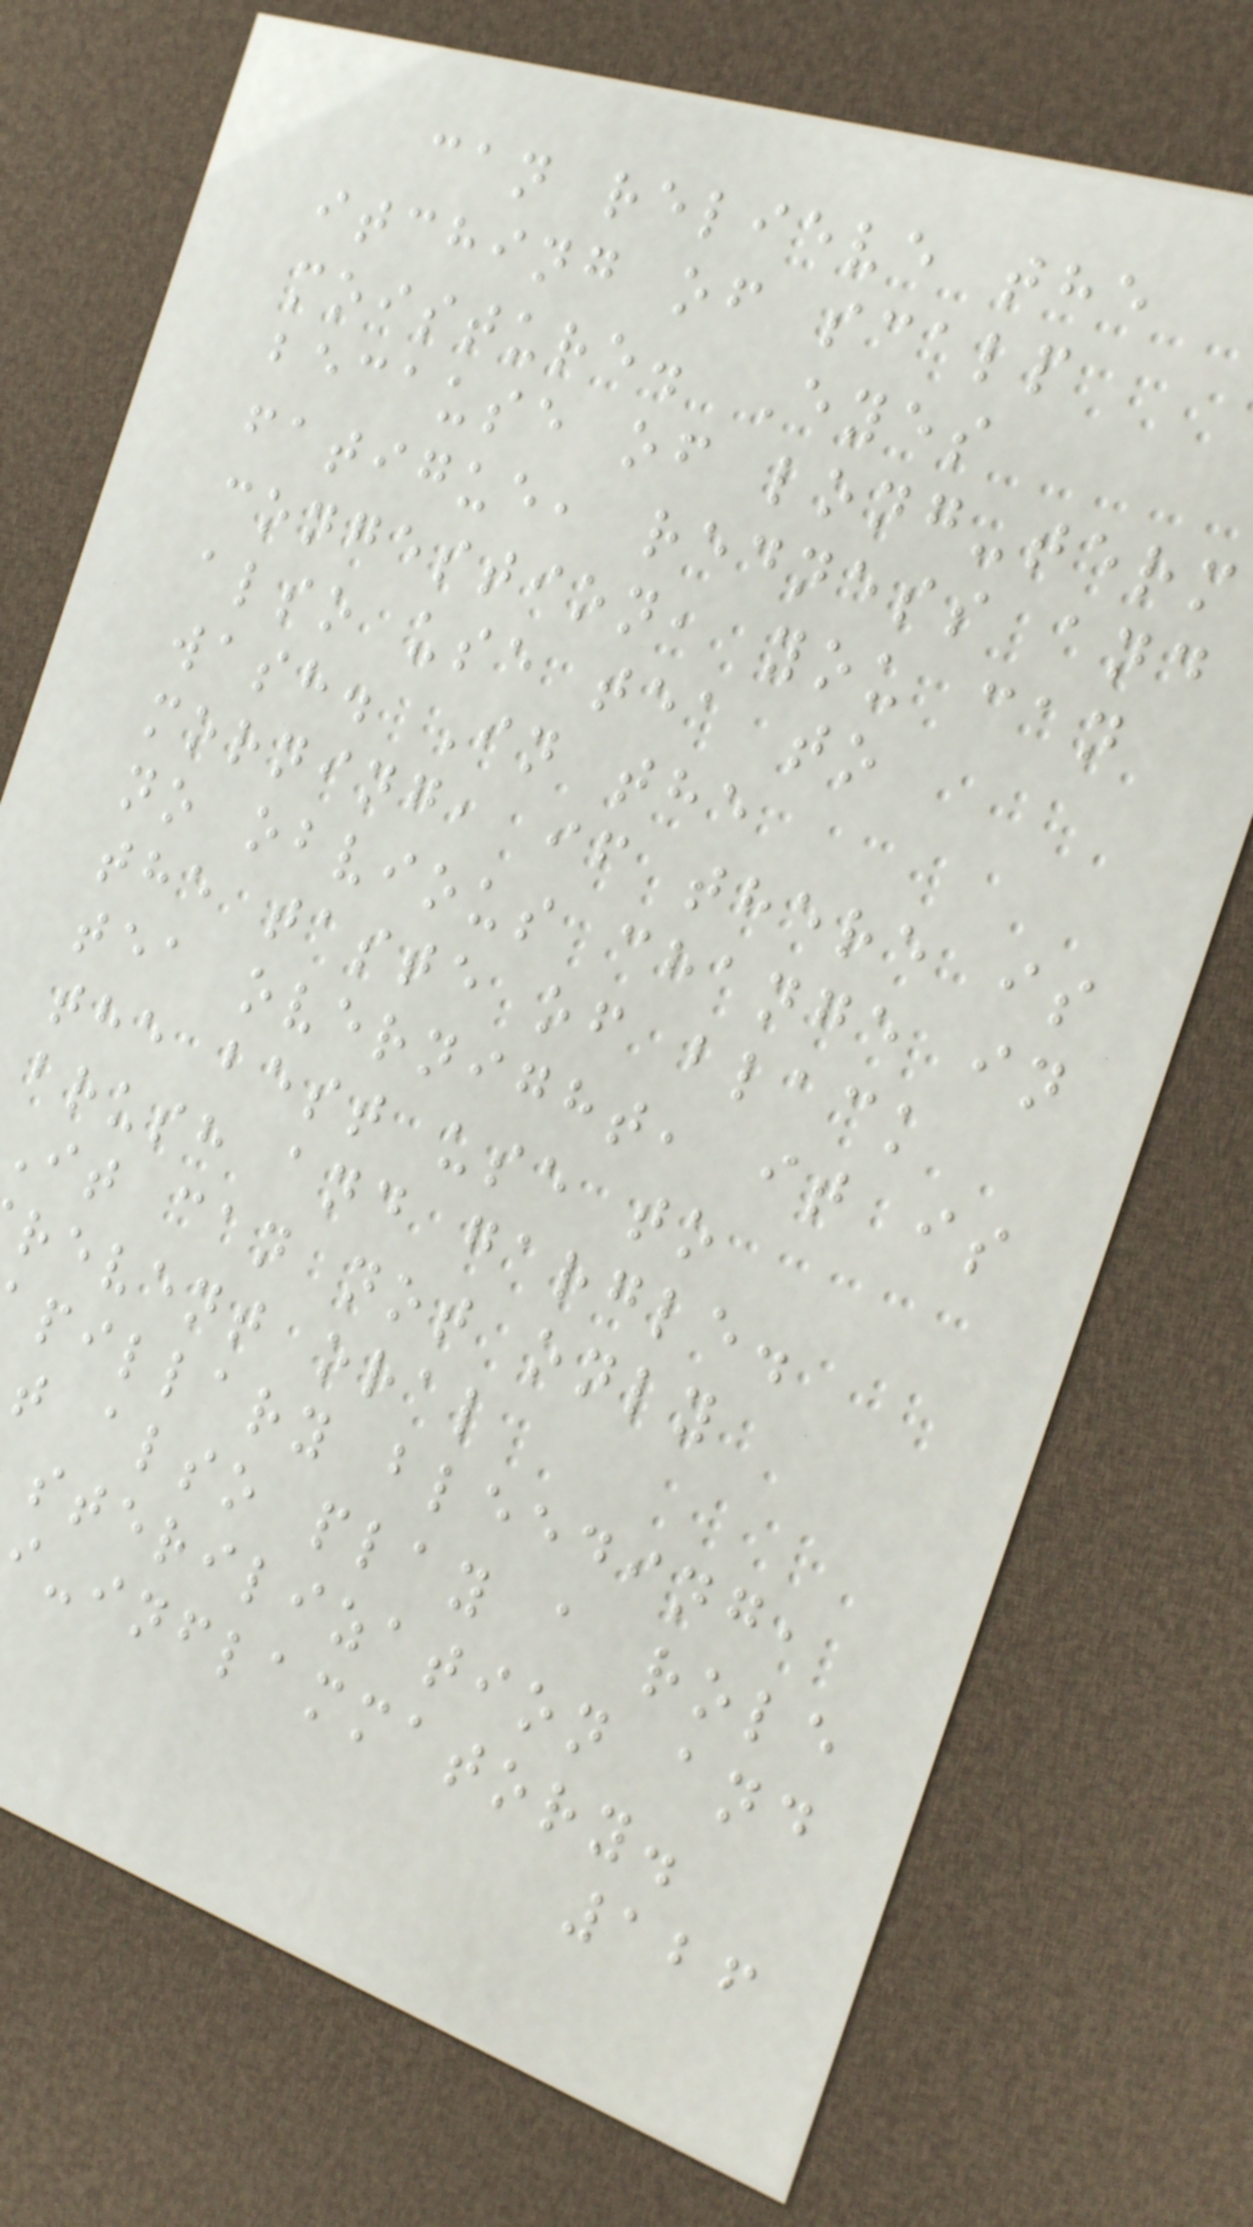can relieve the
itching of scalp
moisture. Eyes
because of long-term
fatigue, redness and
congestion, you can
also use tea to
wash. In the
morning, if there is
no obvious change in
the taste of black
tea overnight, it is
the best use to
brush and gargle.
It can not only
revent oral
pillary bleeding,
t also play a role
sterilization and
i-inflammatory.
126
